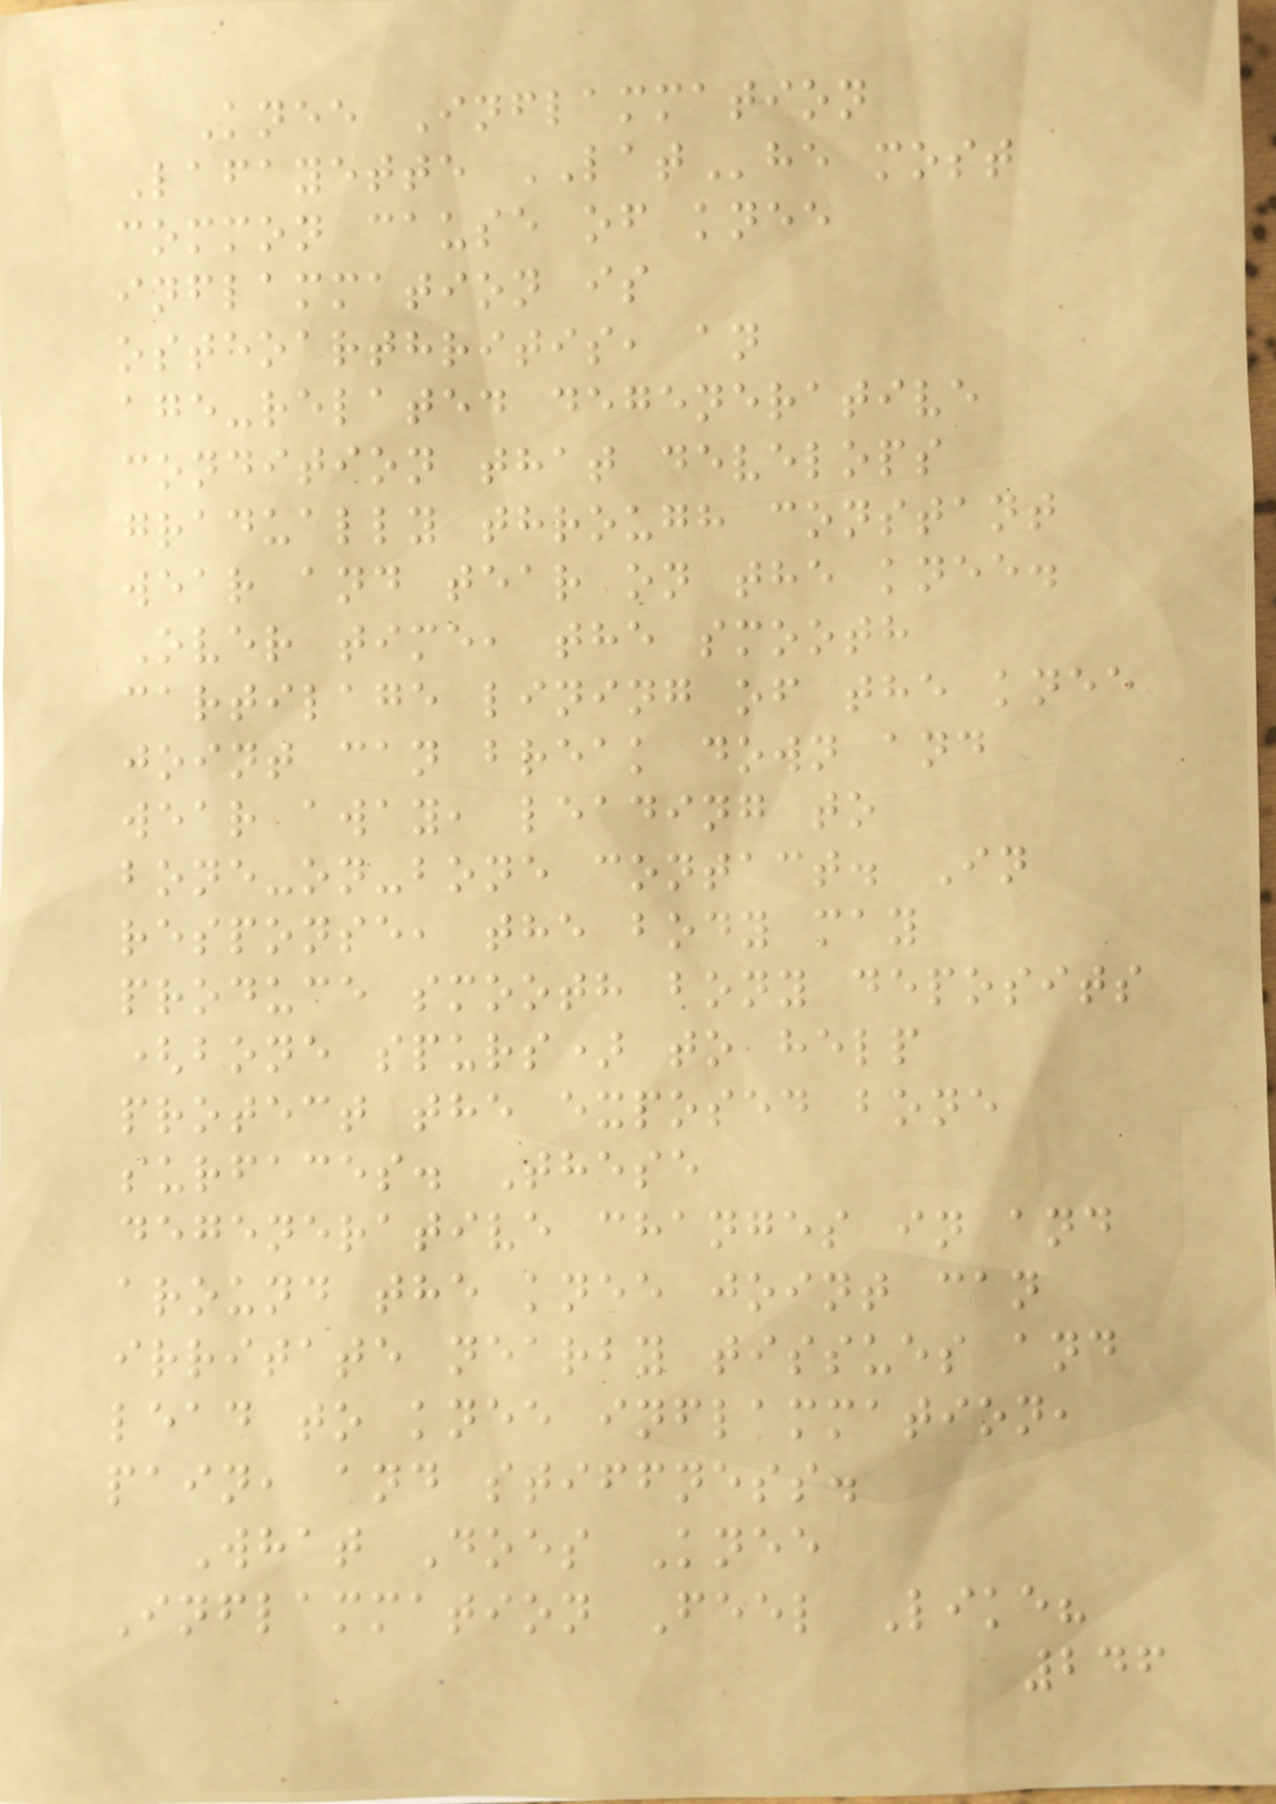Knee Inflammation
Lafayette LAThe most
common cause of knee
inflammation is
osteoarthritis, an
age-related degenerative
condition that develops
gradually through constant
wear and tear on the knee.
Over time, the smooth
cartilage lining of the knee
joint can break down and
wear away, leading to
bone-on-bone contact. In
response, the body may
produce smooth bony deposits
(bone spurs) to help
protect the exposed bone
surfaces. These
degenerative changes in and
around the knee joint can
irritate nearby tissues and
lead to knee inflammation,
pain, and stiffness.
What Does Knee
Inflammation Feel Like?
246
